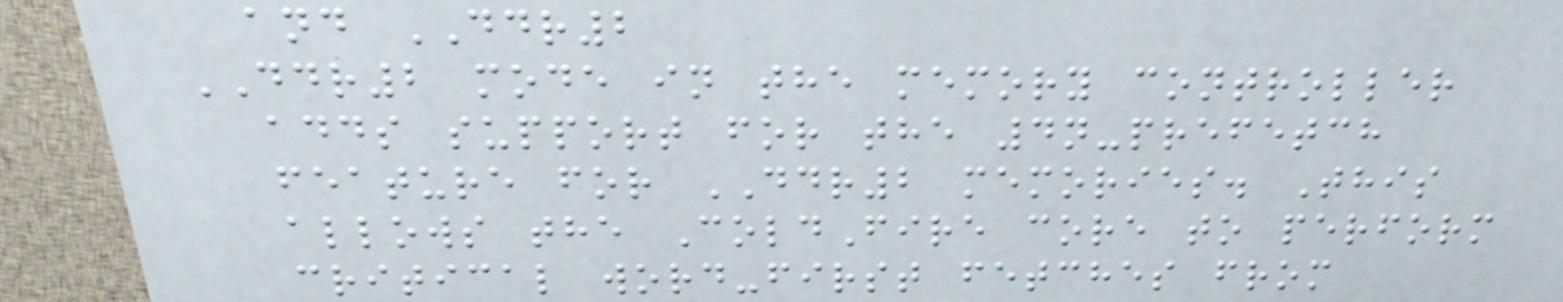and DDR2
DDR2 mode in the memory controller
adds support for the 4n-prefetch
feature for DDR2 memories. This
allows the ColdFire core to perform
critical word-first fetches from
